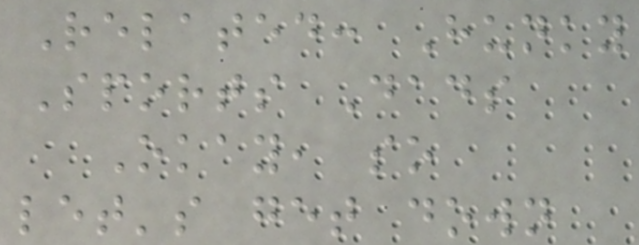Related: Hunky
Sports Dads
Okay, so
let's get down
